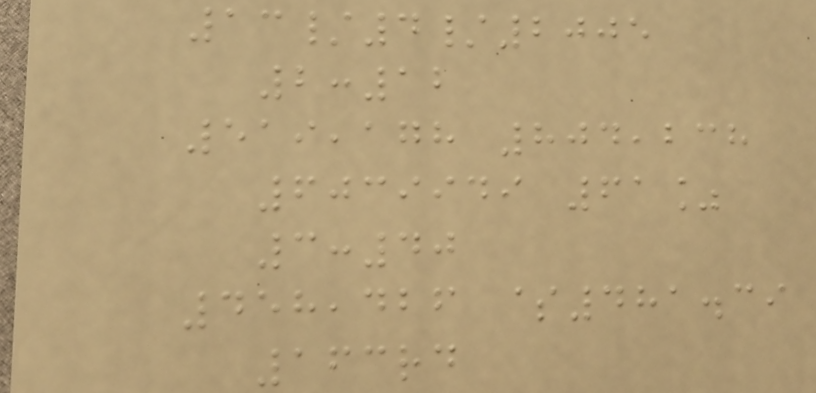13/4/2005
2:12
519,178 804,238
6039949 61%
3:40
458,426 $481.39
163rd
